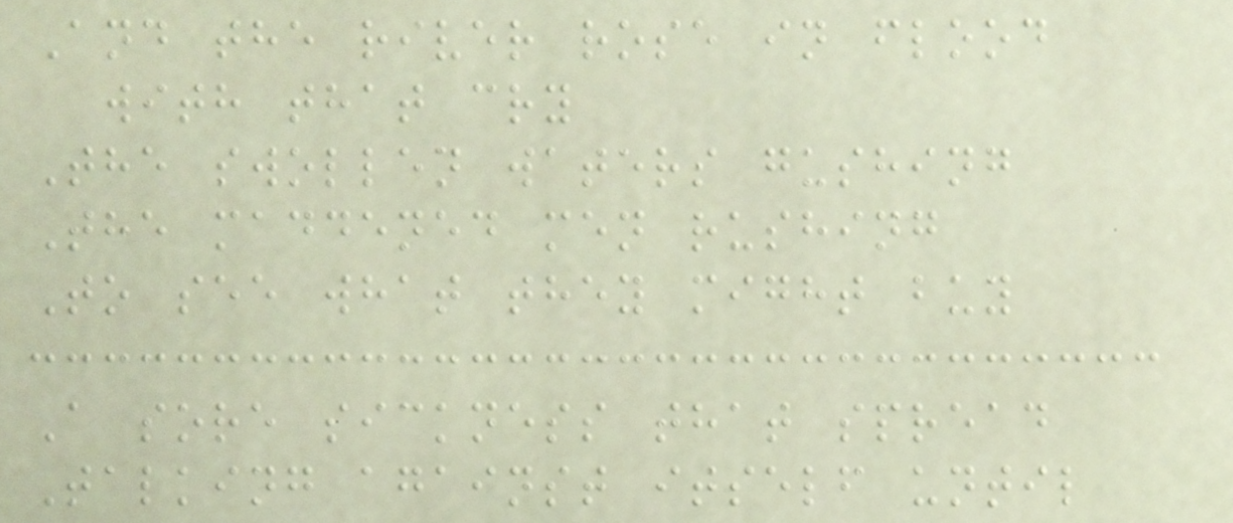And the river rose in flood
with that cry
The swollen waters gushing
The maddened men rushing
To see what they might buy
A sore sickness that spread
Talking against itself until
